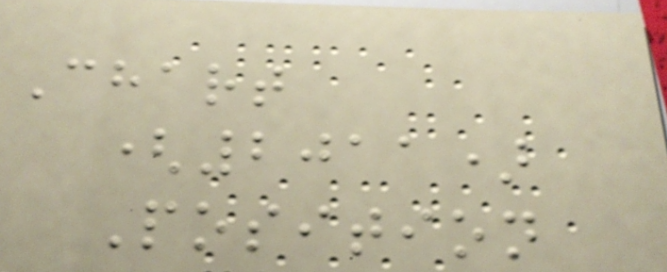Chart
(2011)
Position
